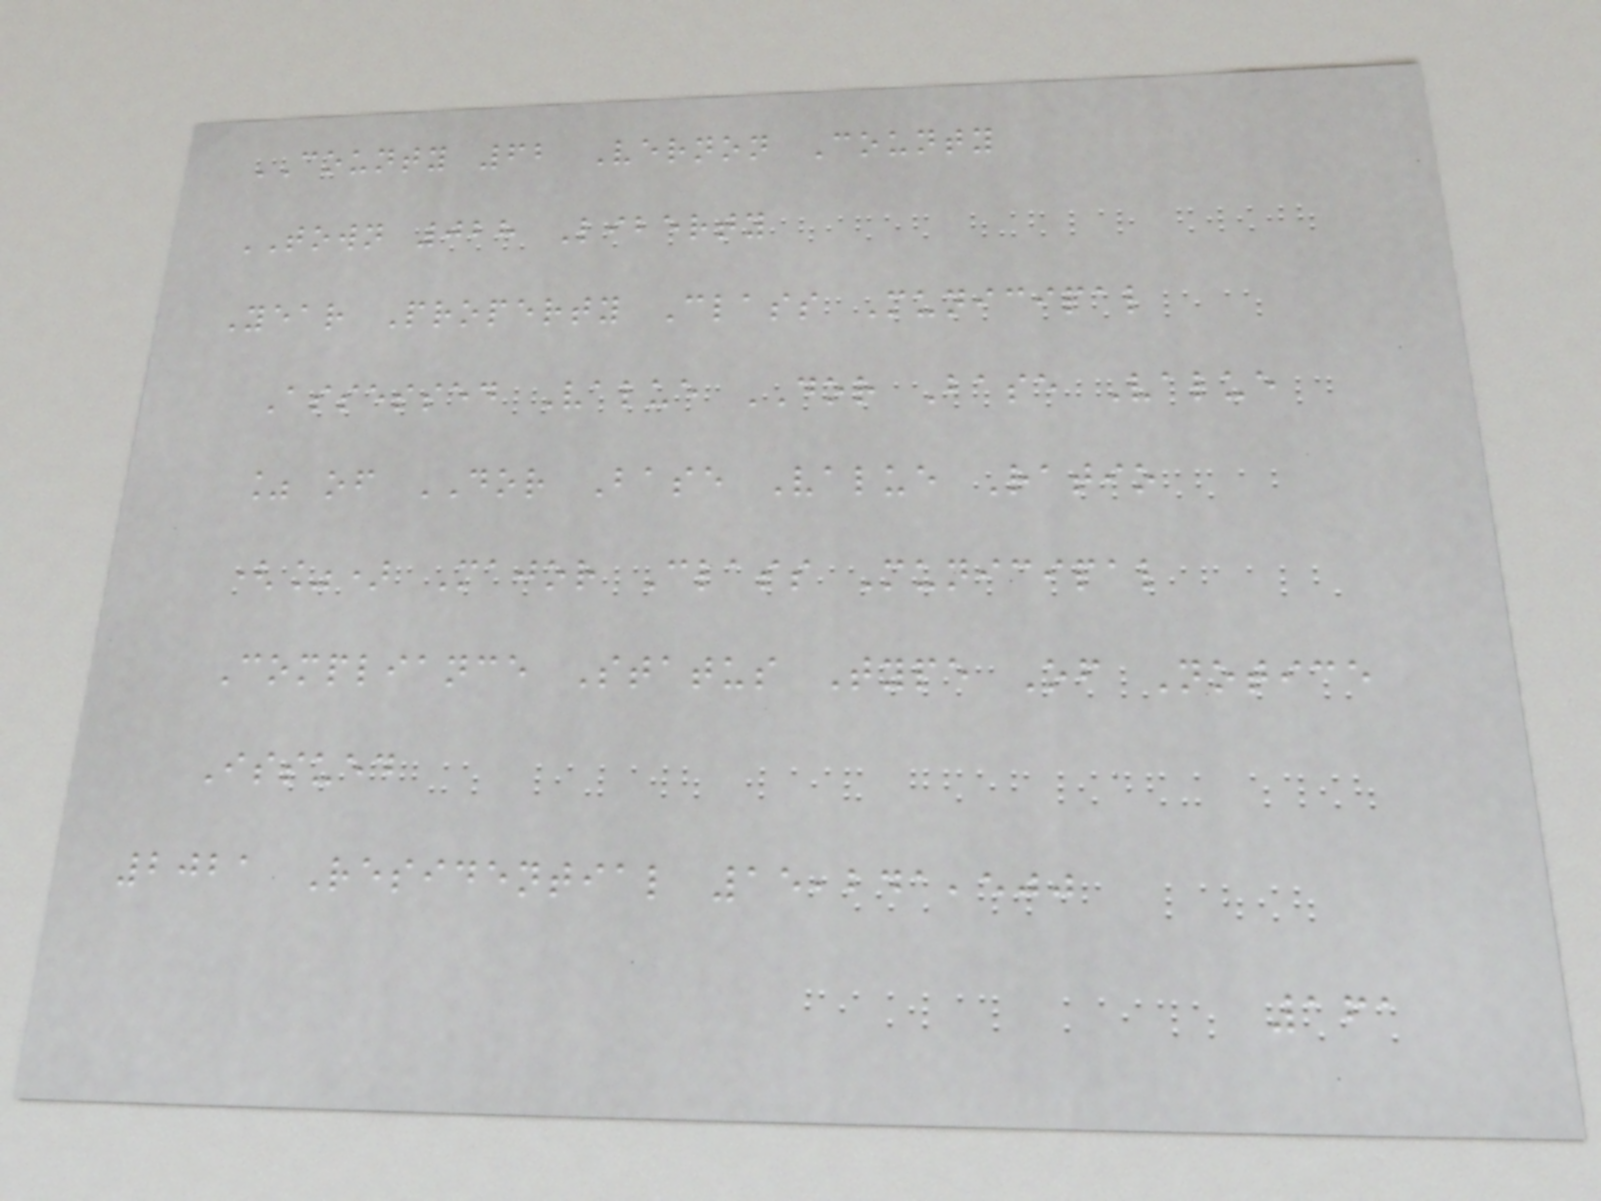COUNTY 62 Vernon County
TOWN 028 Liberty
Year Property Class Municipal
Assessed Value DOR Base Value
% of DOR Base Value Ratio
(%) Major Class Municipal
Compliance Status Type Of Notice
Issued
2021 Residential 15,241,500
161
